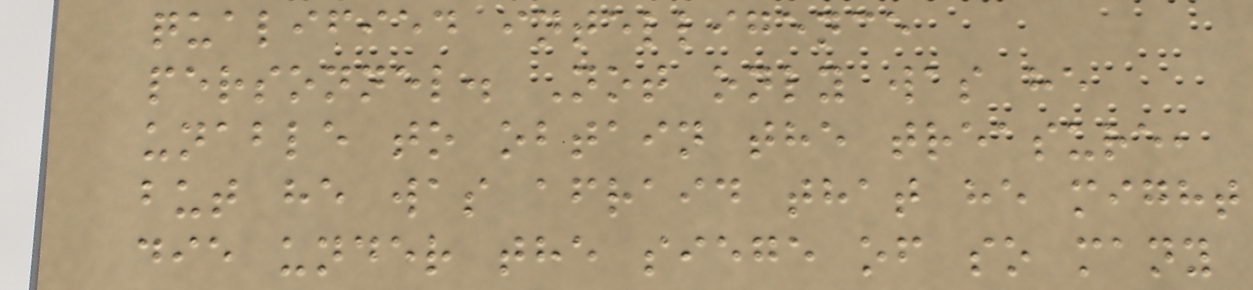qualified intelligence
personnel. Not only was he
unable to obtain the treasure,
but he was afraid that he might
die under the siege of so many
